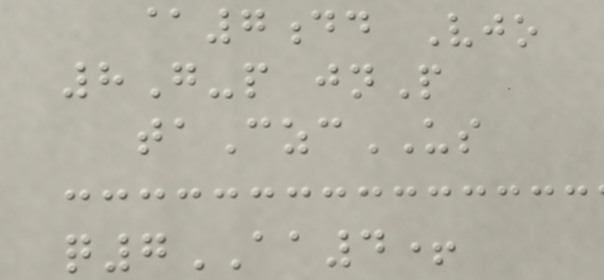@7dd Vjo
8G-p jnP
taCzcUS
q7AA4+
